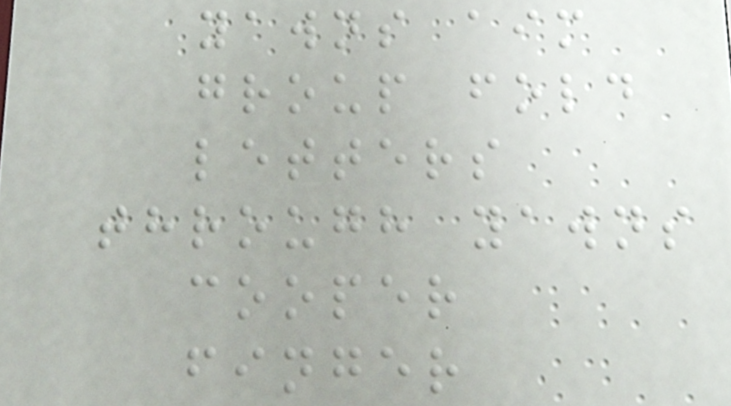yawns aim
group fold
letters
through yawns
cooper
finger
